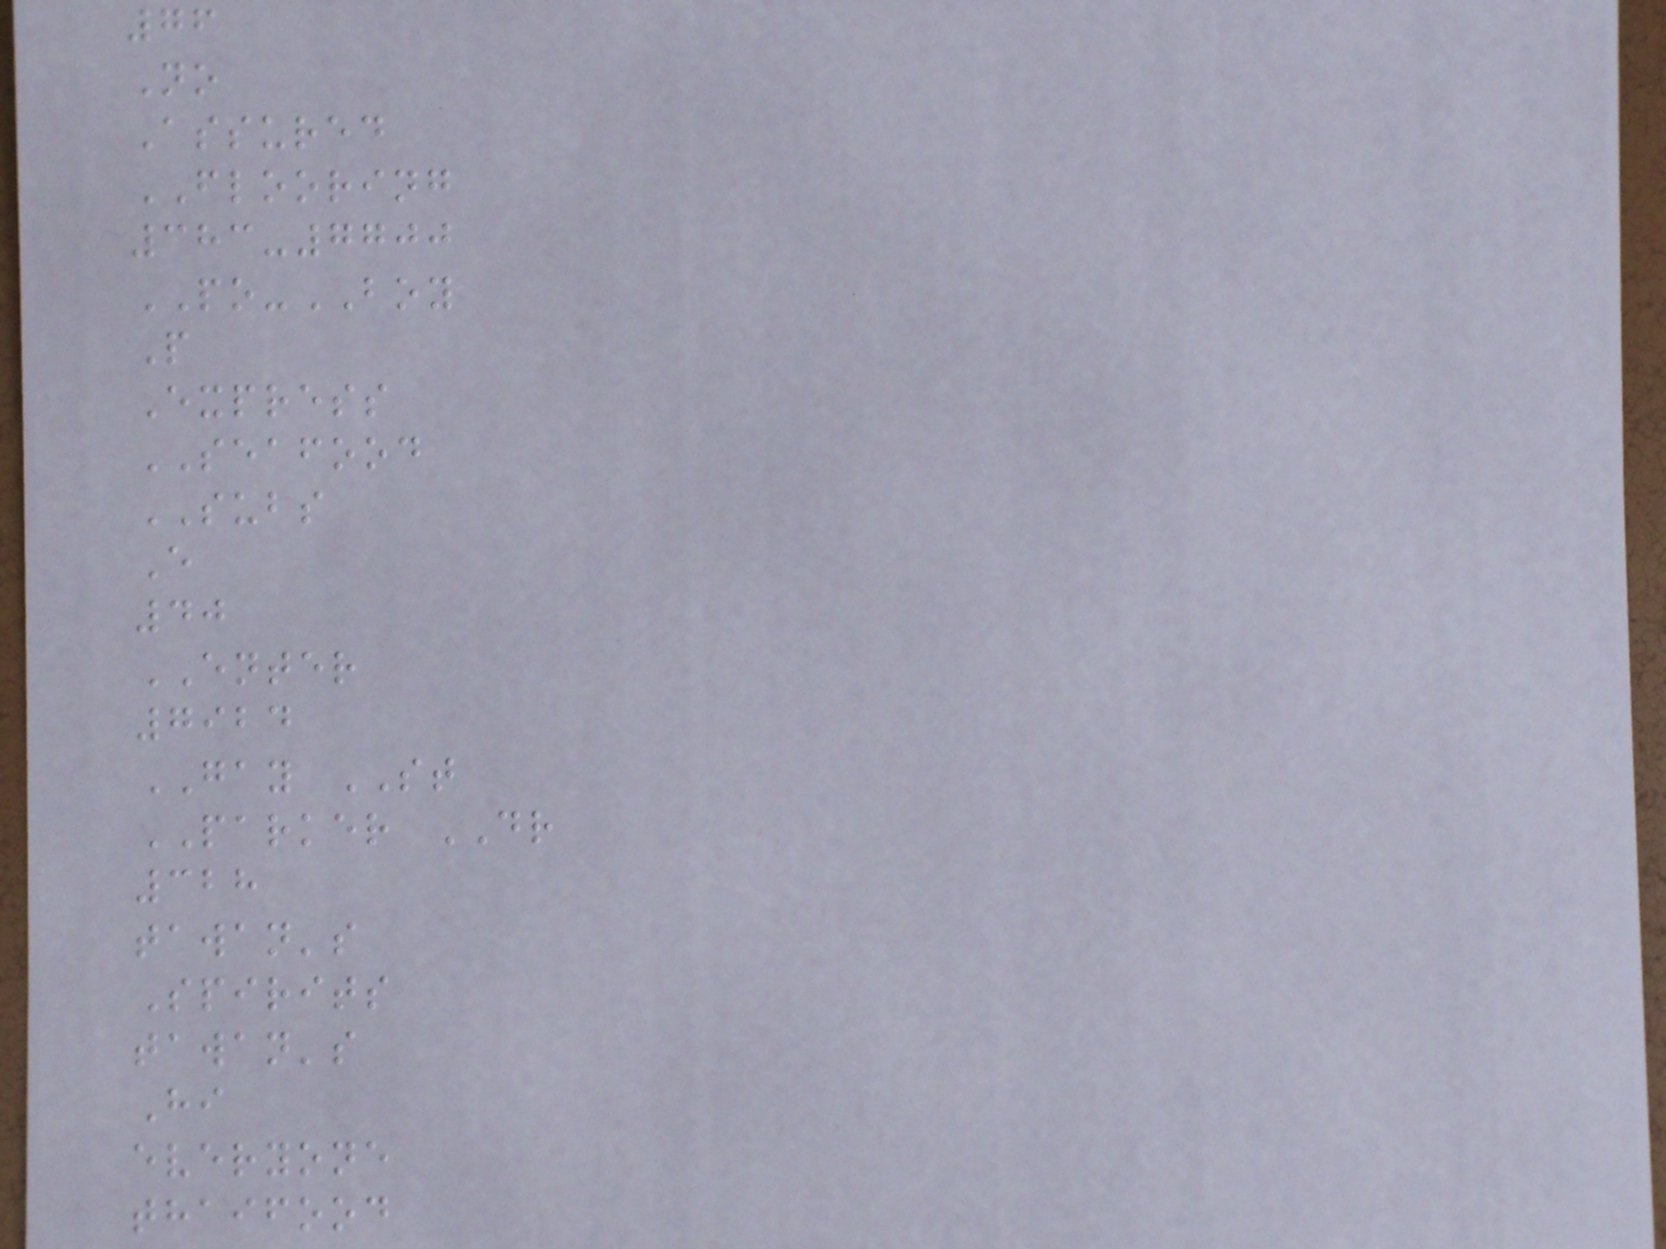76
No
Assured
FLOORING
383-7700
PO-BOY
P
Express
SEAFOOD
SUBS
E
40
ENTER
7924
GAY ST
PARKER DR
328
tawan's
Spirits
tawan's
Hi
everyone
thaifood
